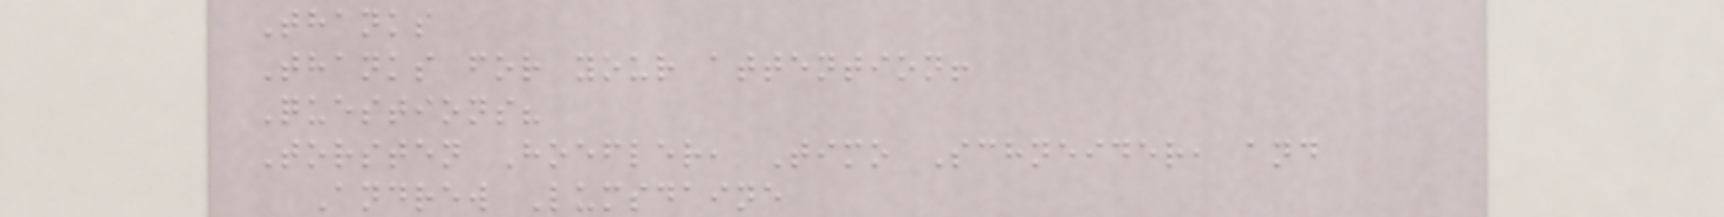Thanks
Thanks for your attention!
Questions?
Torsten Hoefler, Timo Schneider, and
Andrew Lumsdaine
